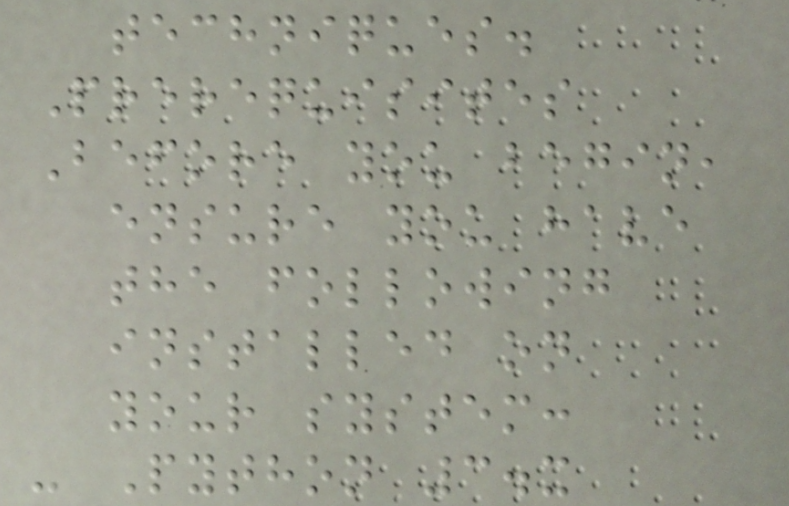techniques.
Prerequisites
Before you begin,
ensure you have
the following
installed on
your system:
- Python 3.x
